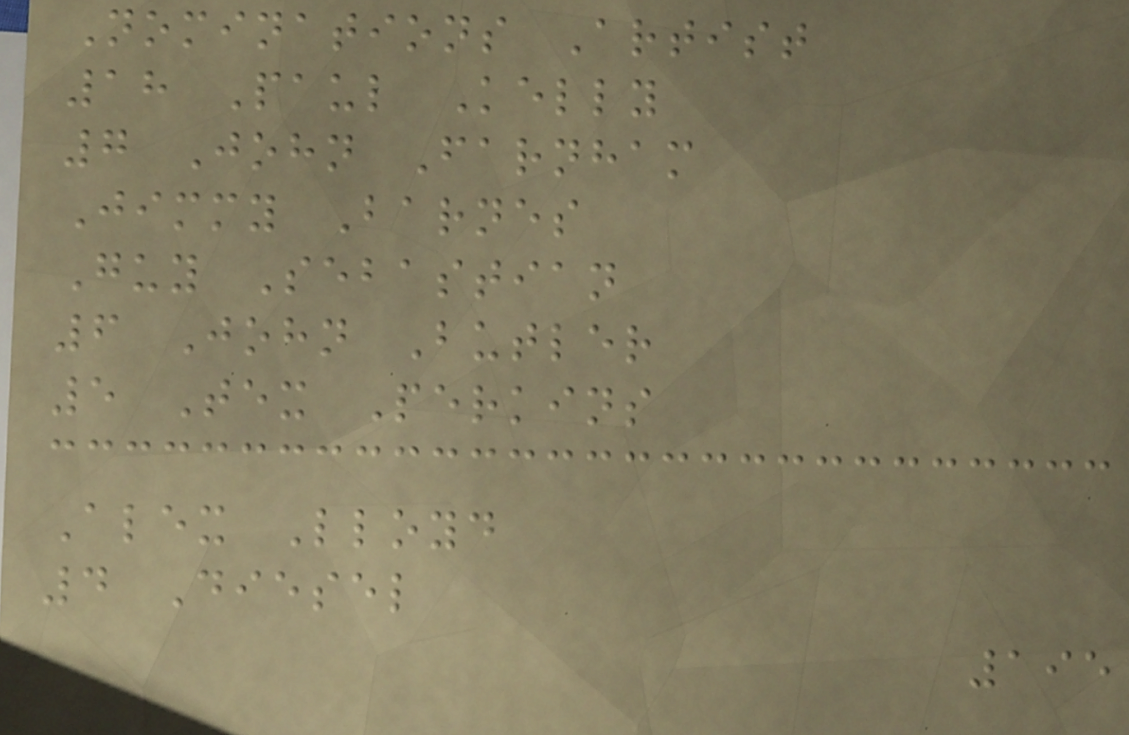Nominations Artist
18 Paul Kelly
7 John Farnham
Jimmy Barnes
Guy Sebastian
6 John Butler
5 Tex Perkins
Alex Lloyd
4 Diesel
195
